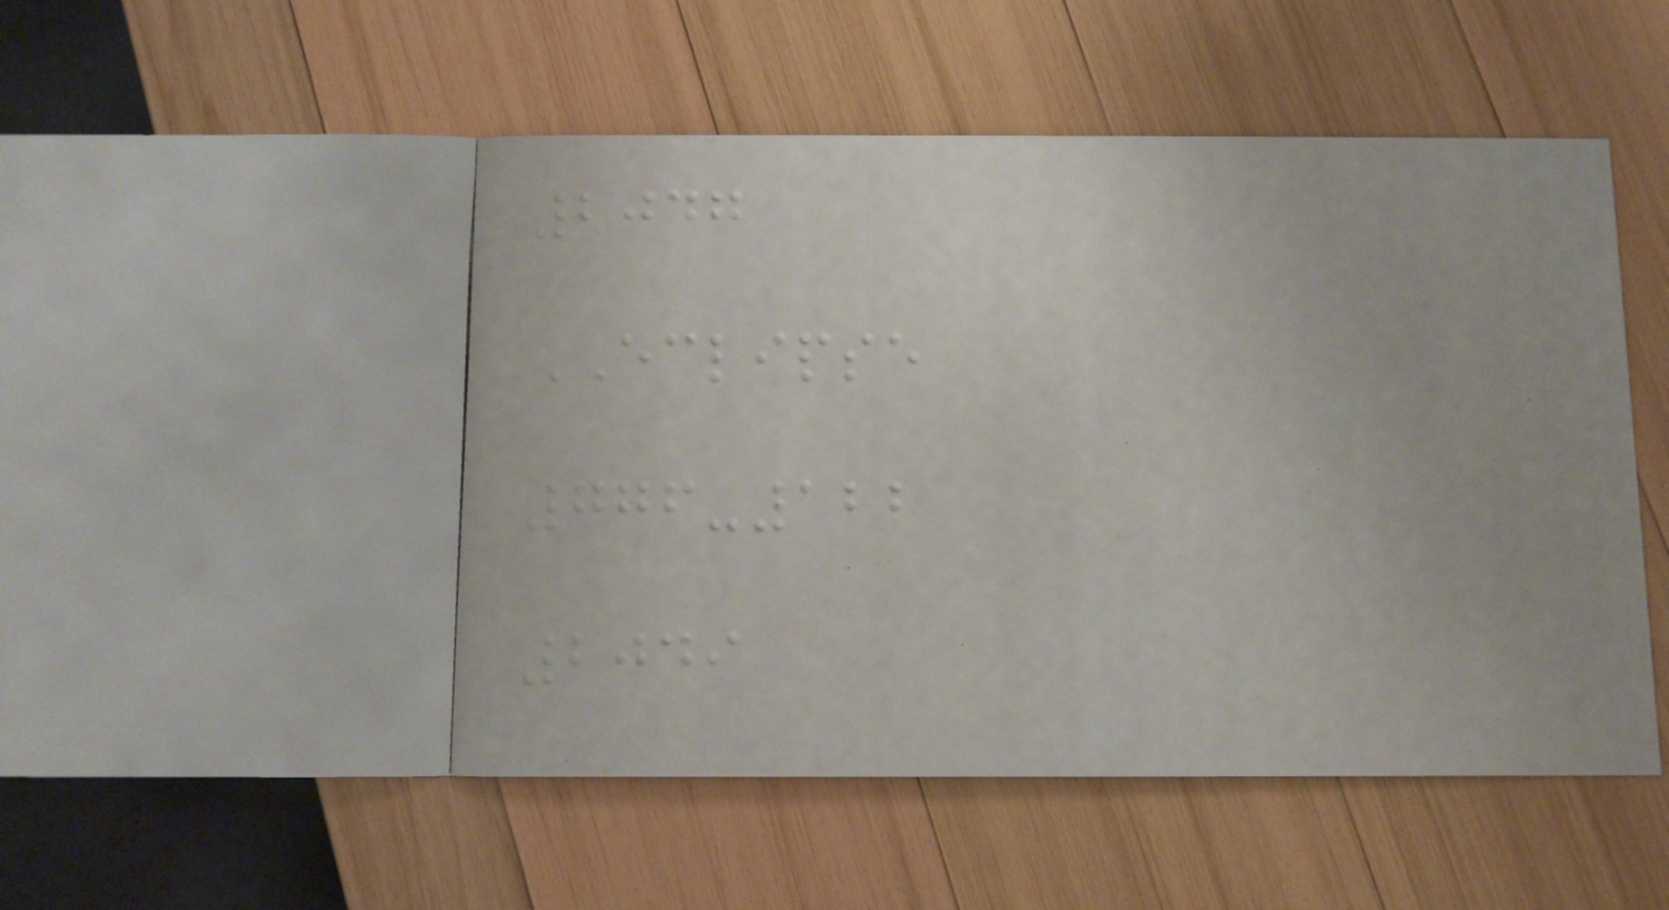2047
ECLIPSE
776-122
2049
